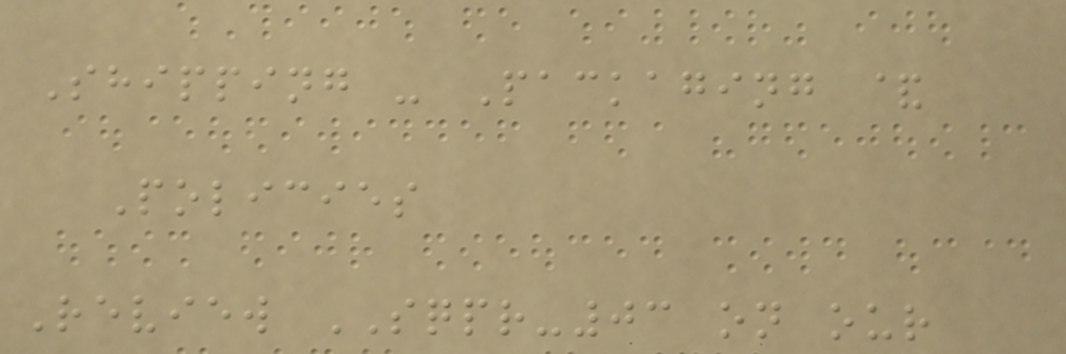Shipping - Packaging &
Policies
Review SQPR-03 on our
